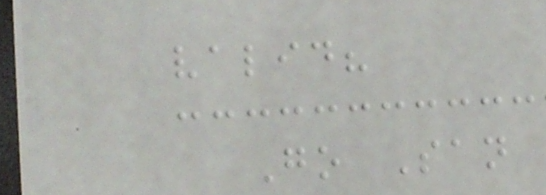valid?
Go San
